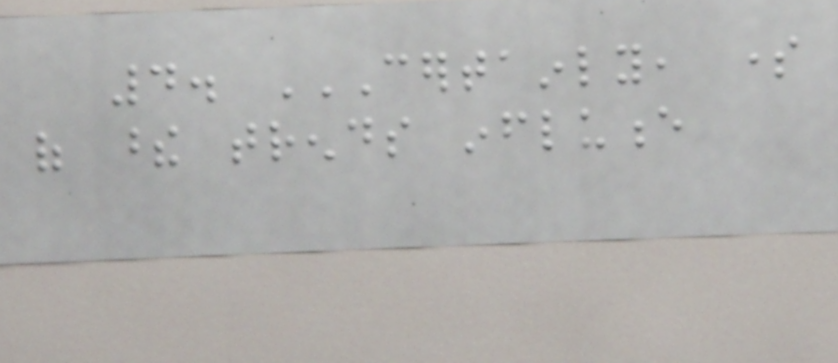4. CERTAINLY, SOME
OF THESE TRENDS INFLUENCE
